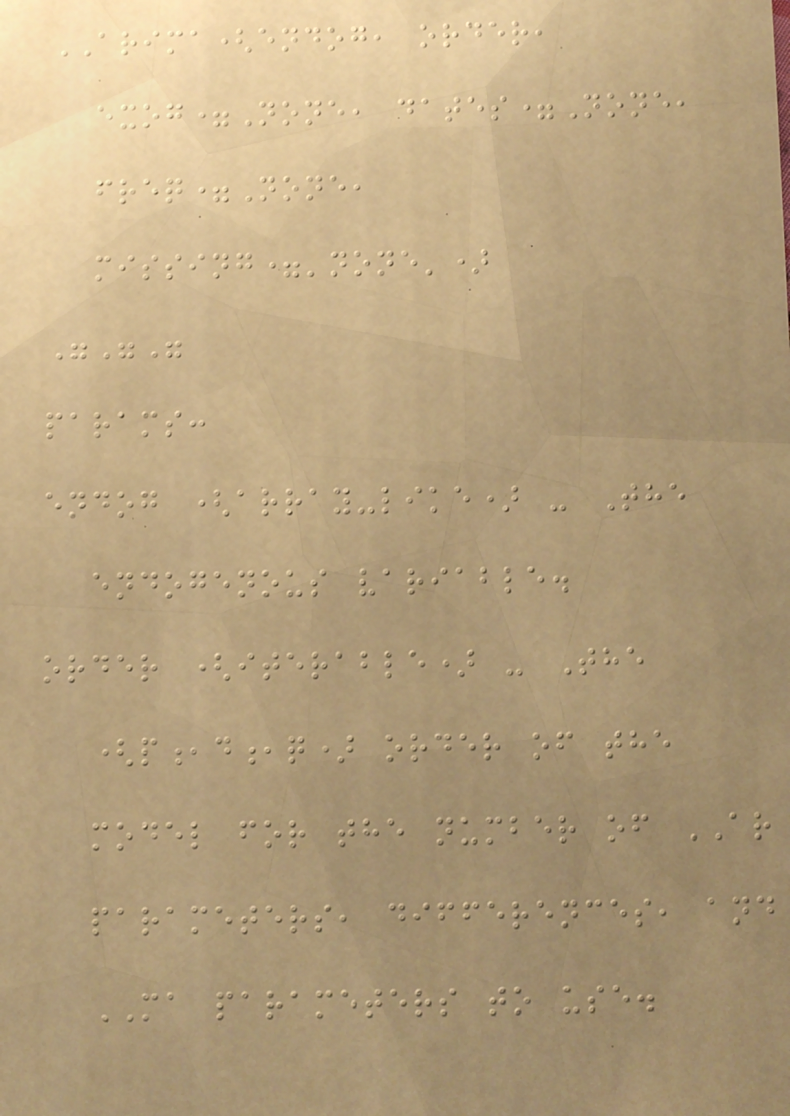ARIMA(endog, order,
exog=None, dates=None,
freq=None,
missing='none')
"""
params:
endog (array-like) - The
endogenous variable.
order (iterable) - The
(p,d,q) order of the
model for the number of AR
parameters, differences, and
MA parameters to use.
